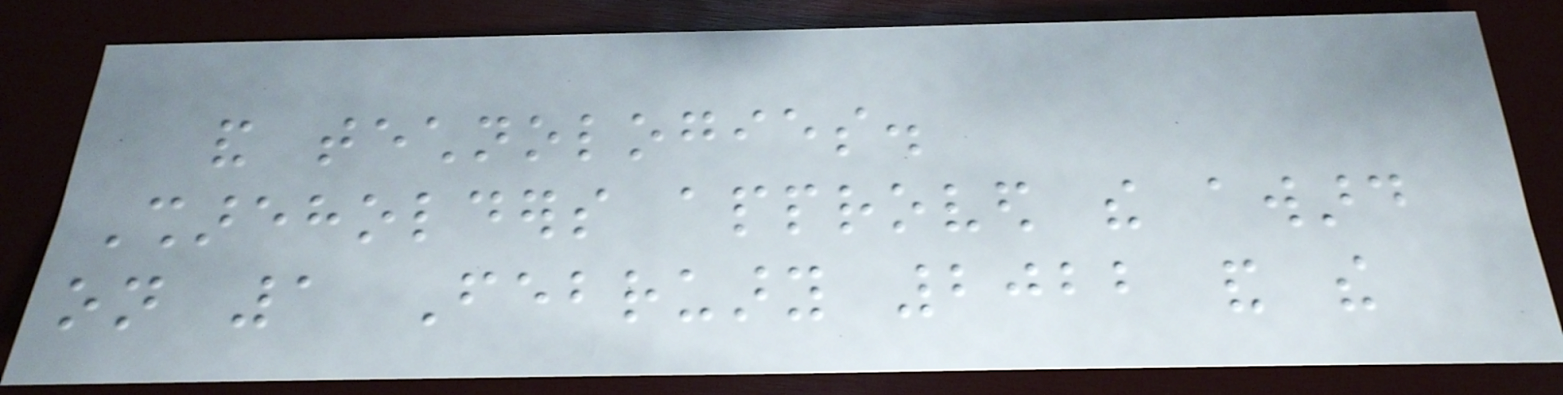and technologies.
Shareholders approved the award
on 1 February 2022 and the
